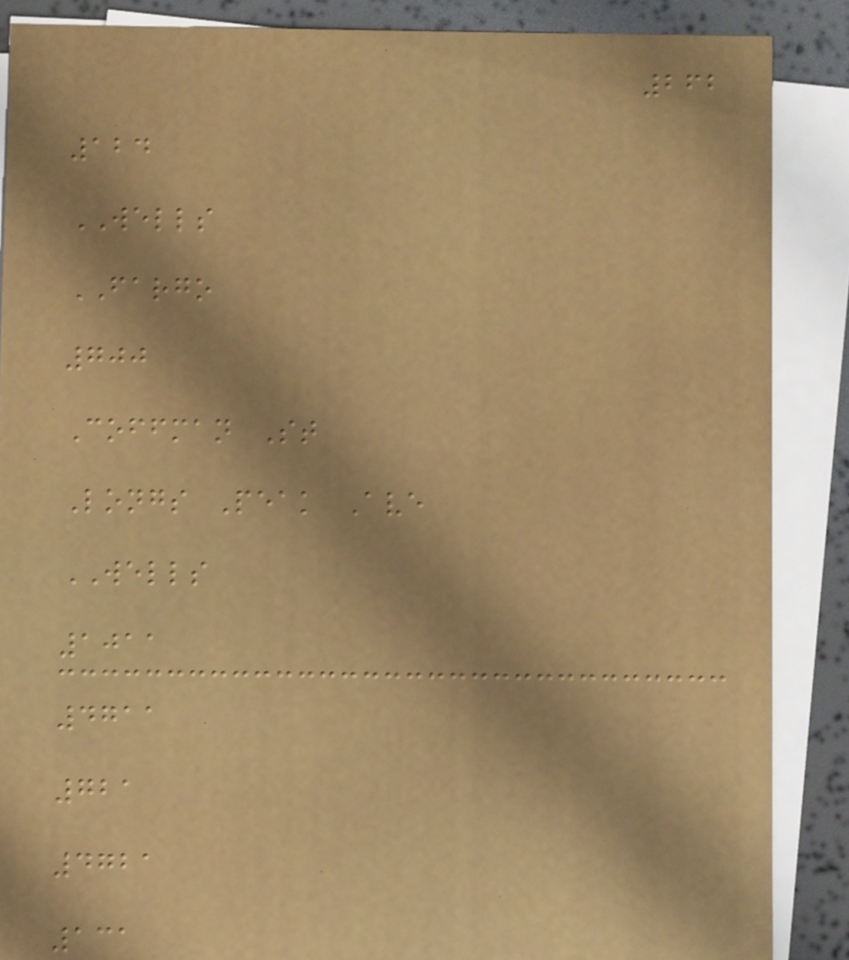262
124
WELLS
FARGO
700
Coffman St
Longs Peak Ave
WELLS
1011
4711
721
4721
131
